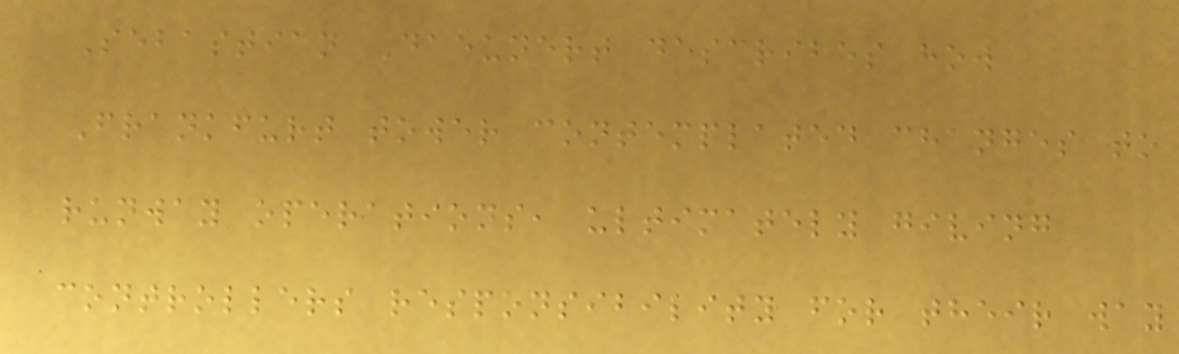Sebastian Daeunert describes how
Frankfurt tower contemplated changes to
runway operations, ultimately giving
controllers responsibility for their way
